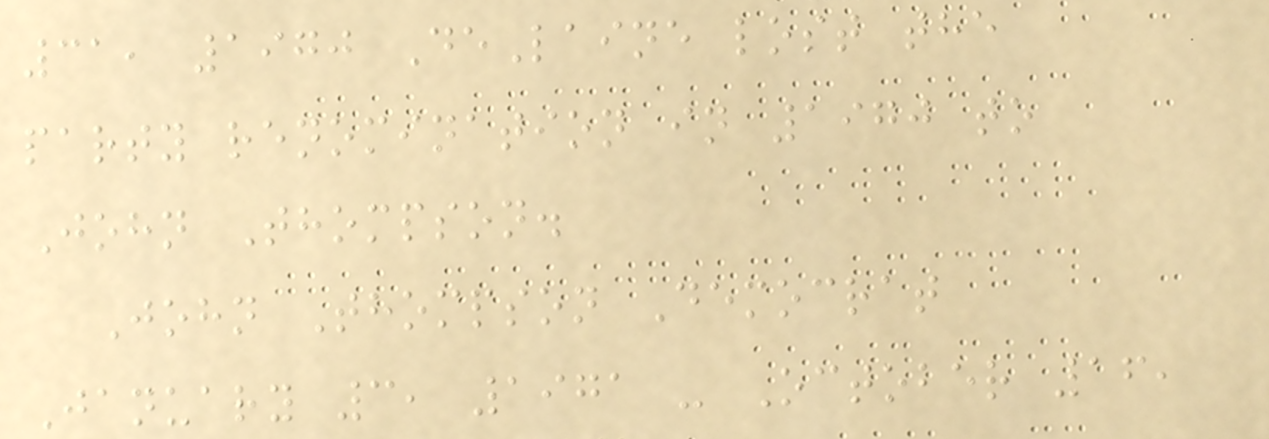31, 1970 DeLaine lost the
party renomination in 1970 to
John Thompson.
John Thompson Democrat
January 3, 1971 - October 16,
